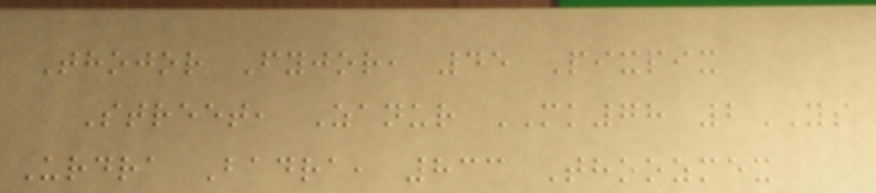Thojor Fyjor, 45 Pixpix
Street, Zanur MK78 2YS
Urdra Badra, 833 Thoozmex
